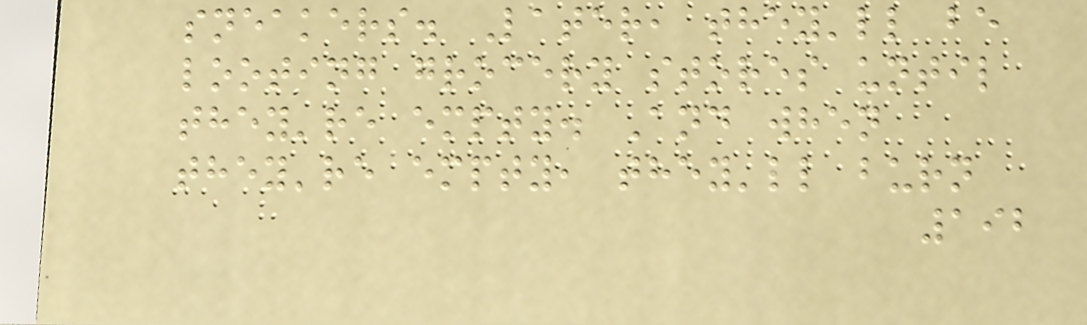sneakers. Later, they'll be
looting grocery stores until
they're empty. And when
they're empty, they'll burn
192
